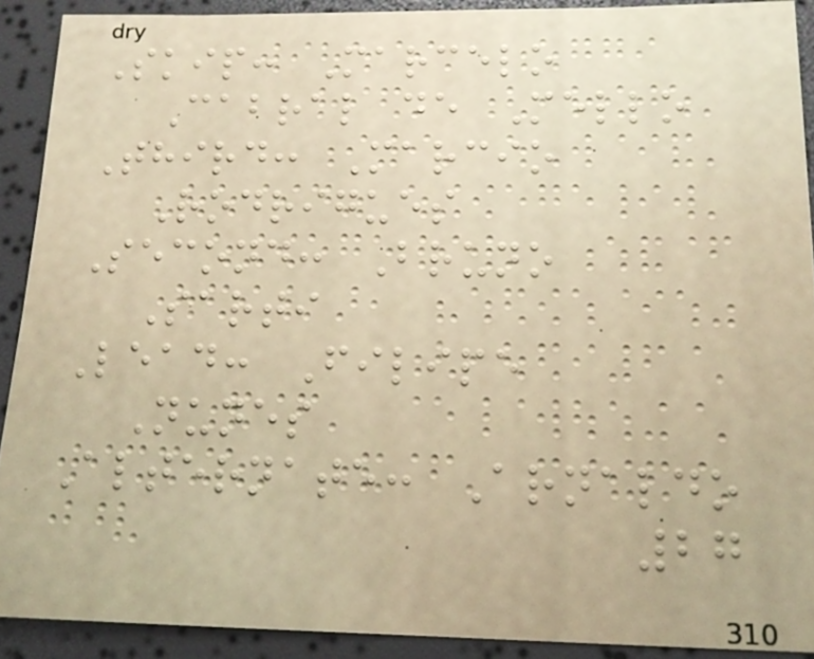Skip: Marcelo
Cabral de Mello
Third: Marcio
Rodrigues
Second: Bruno
Sarti
Lead: Filipe
Nunes
Alternate: Arnaldo
27
